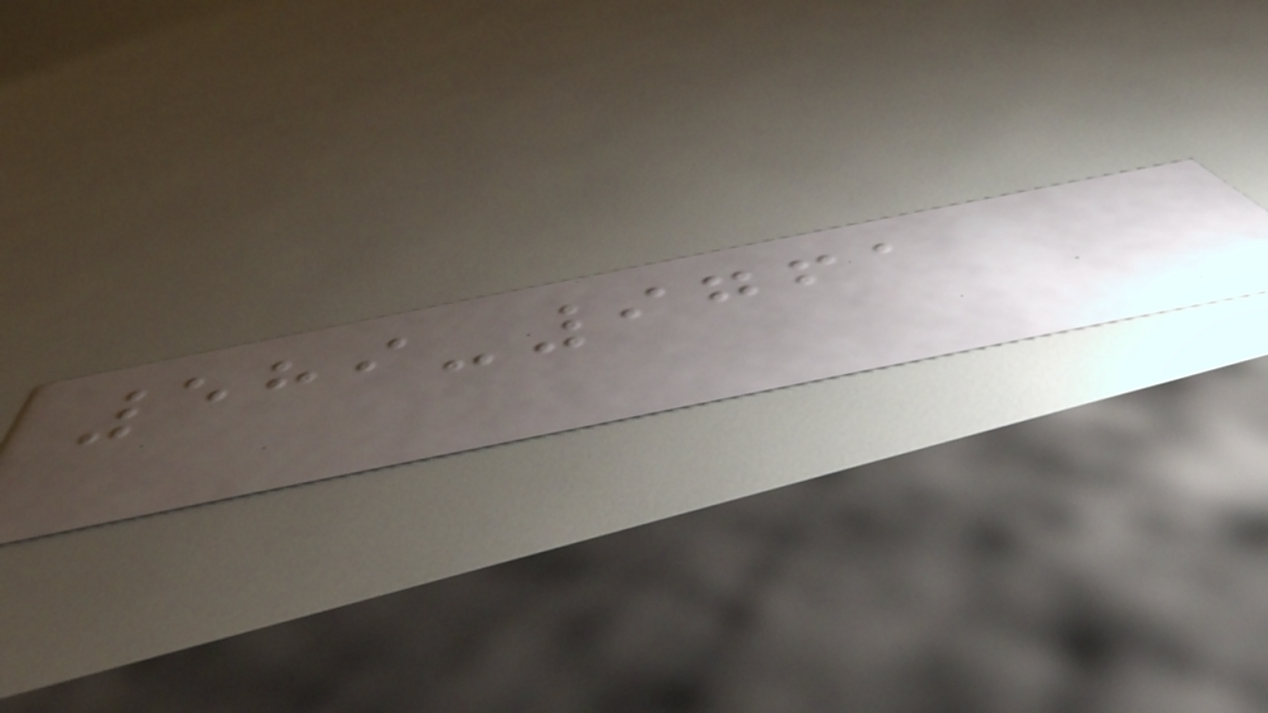589-9761
